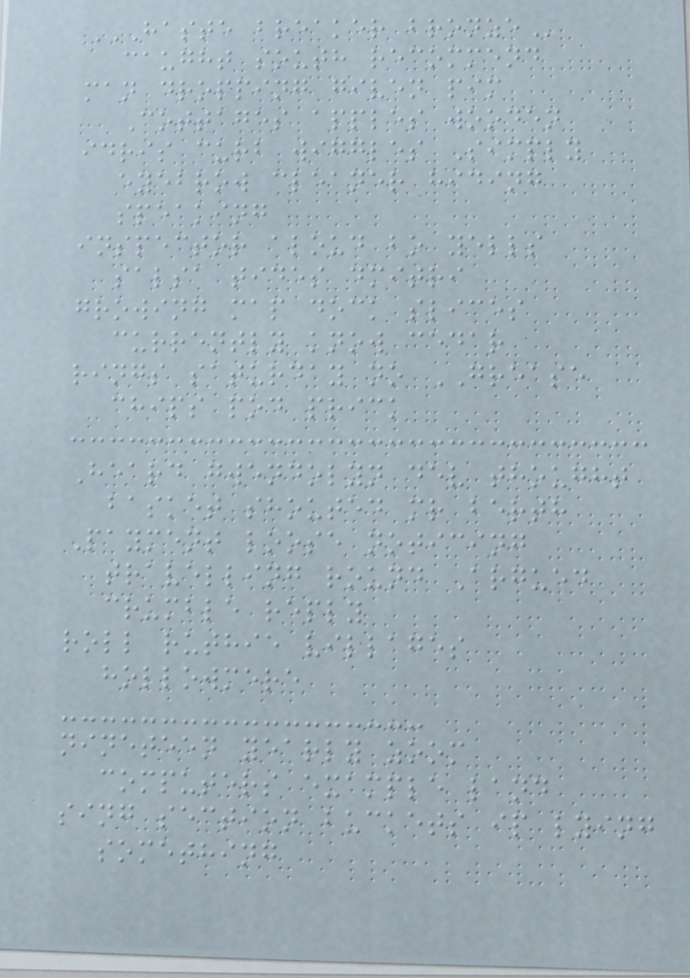HASTE BREAKER BRONZE
caught south recommend
man dropping given pim
Cottages apples wooden
idris curb wiggles Simply
eyebrow cleaner hiding
speaking
inspector aloud bo yells
salsa tides dmitri
growing map dock slices
currently know cedar
rings saturday no GREASE
chips pod prick
Heard gwendolyn dev thought
basket shouted mr berth
Payment loose noticing
travelling round Argued
crumble reply
roll ruthie villages
hollowmere
nineteen yearly zoom
computers example land
sing section buckets ip lying
something
